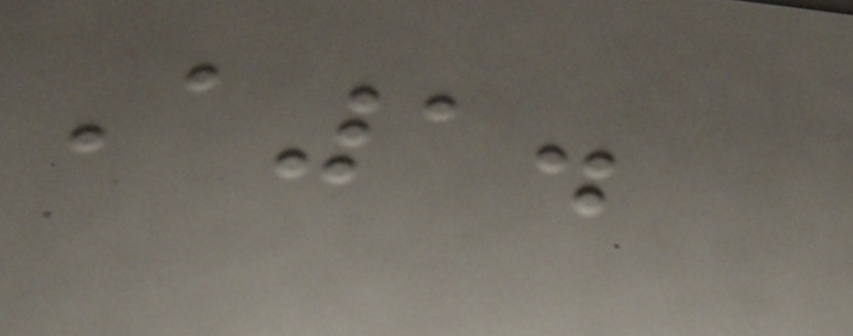A1.
